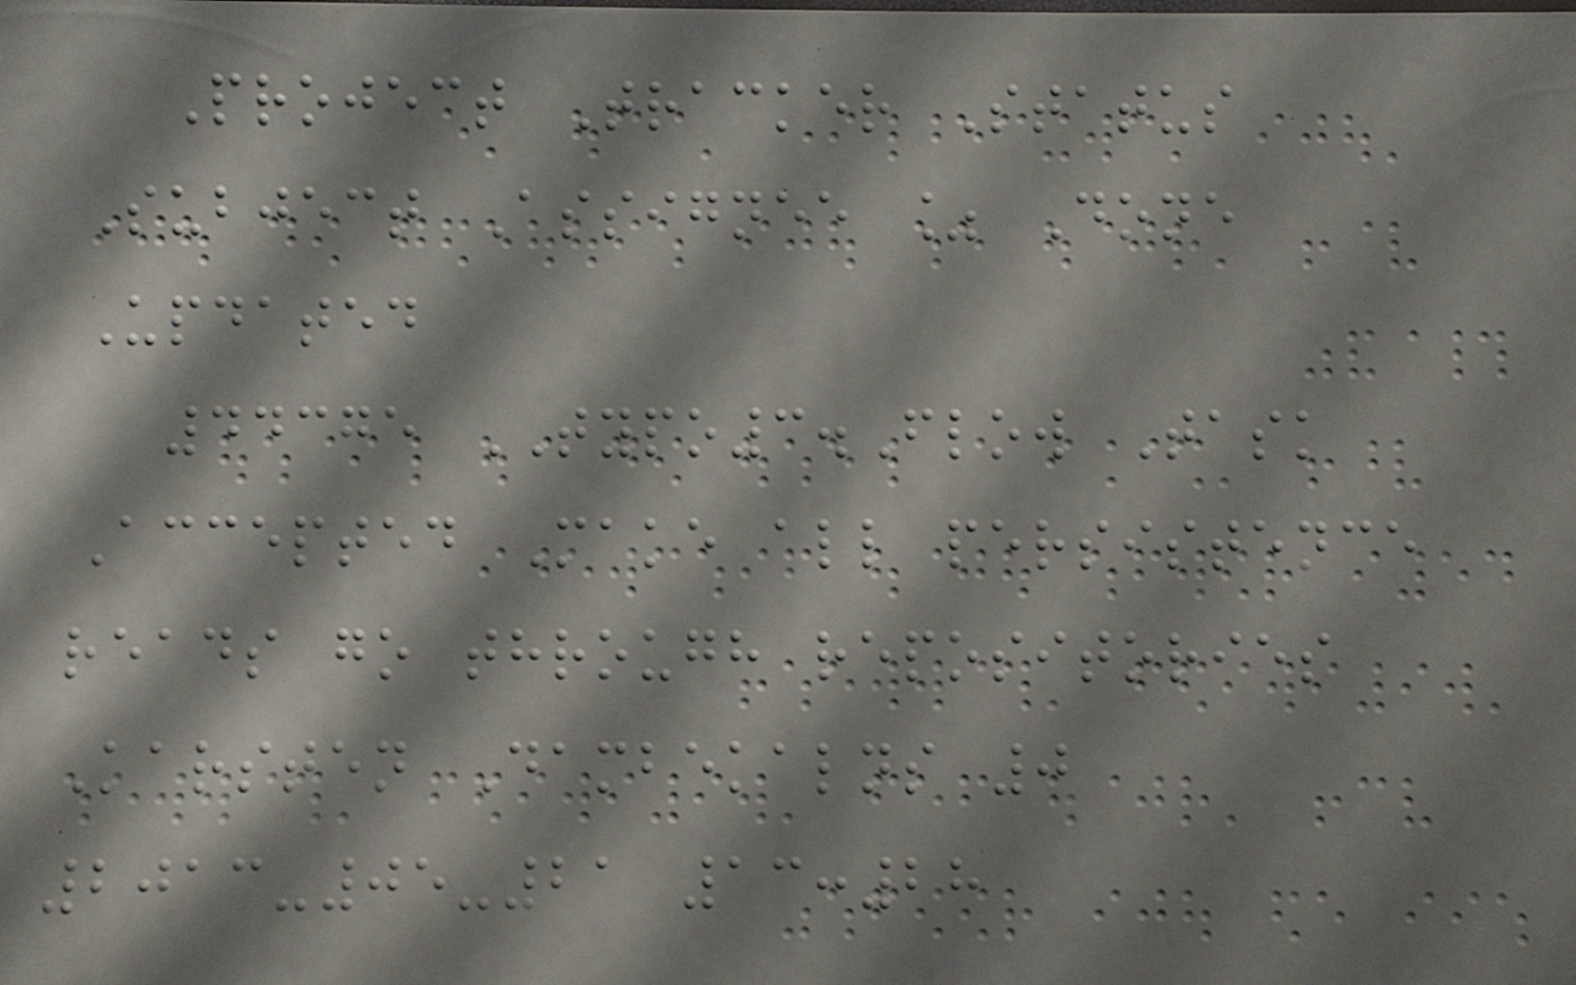Project Tracker Status
Subject Assignee % Done
Updated
44375 TYPO3.Flow Task
Accepted Make all persistence
reads go through repositories
Karsten Dambekalns 0
2013-05-21 13:28
